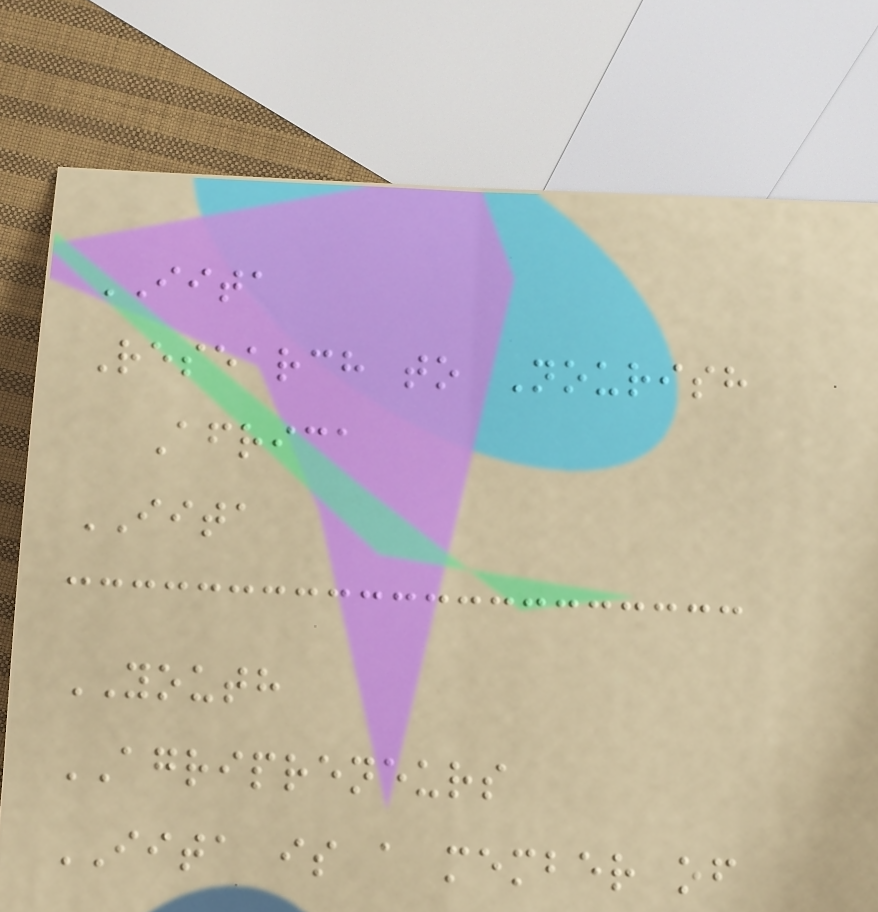IITA
Research to Nourish
Africa
IITA
YOUTH
AGRIPRENEURS
IITA is a member of
